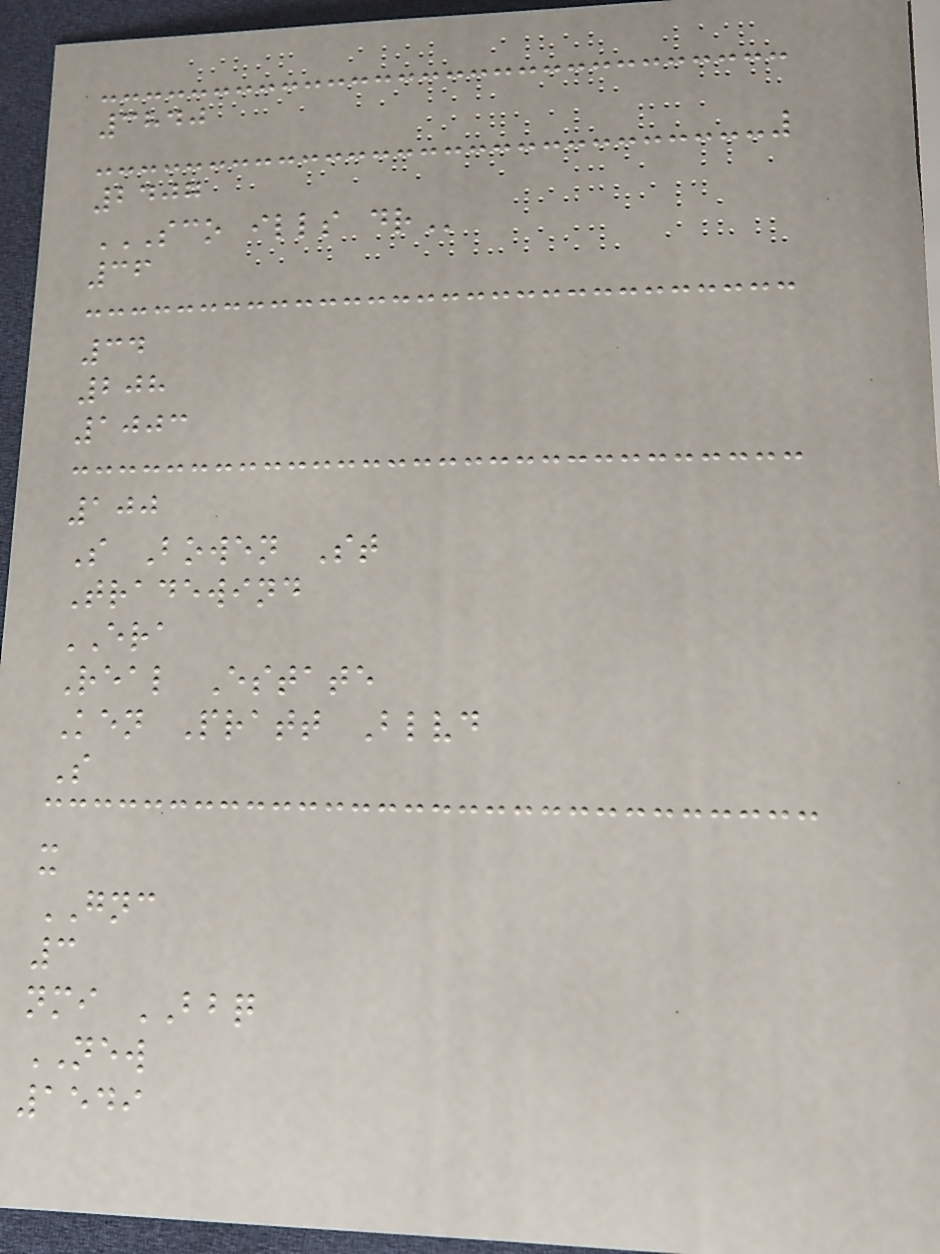3840
2407
SCO ILLS DR
36
34
208
1003
100
S Bowen St
Tradewind
ERA
Real Estate
Ken Pratt Blvd
S
x
GNC
3
nmi BBQ
NEW
1549
